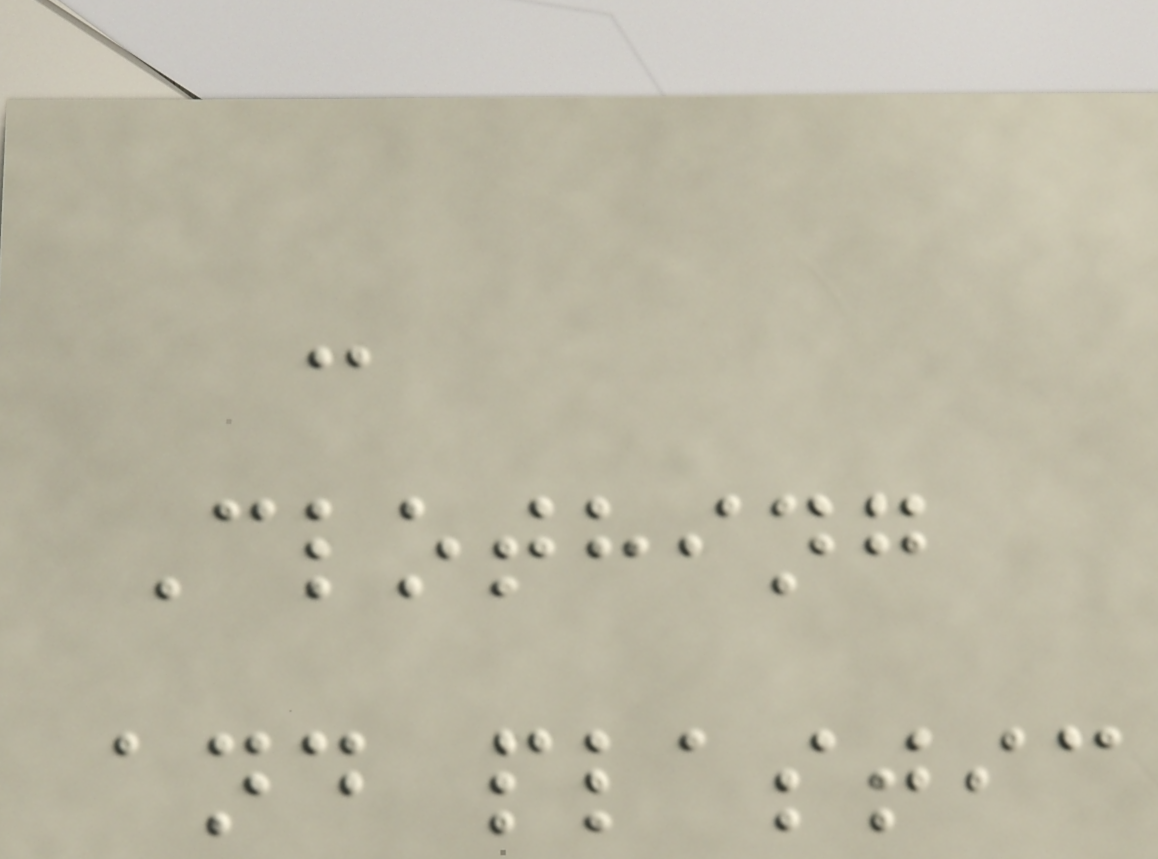-
Clothing
and plastic
